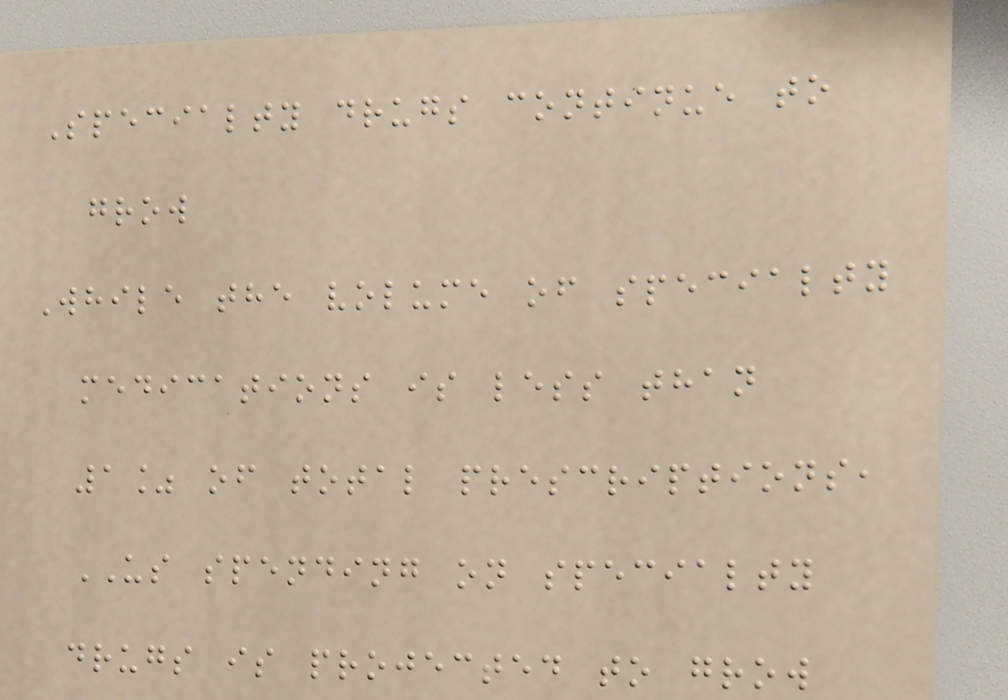Specialty drugs continue to
grow
While the volume of specialty
medications is less than
1% of total prescriptions,
US spending on specialty
drugs is projected to grow
